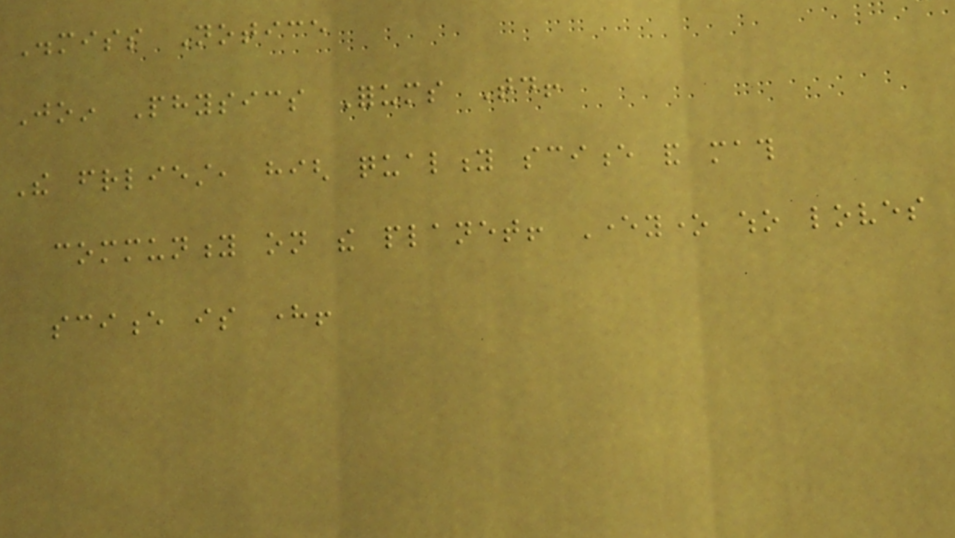Dismiss Notice
Join Physics Forums Today!
The friendliest, high quality science and math
community on the planet! Everyone who loves
science is here!
